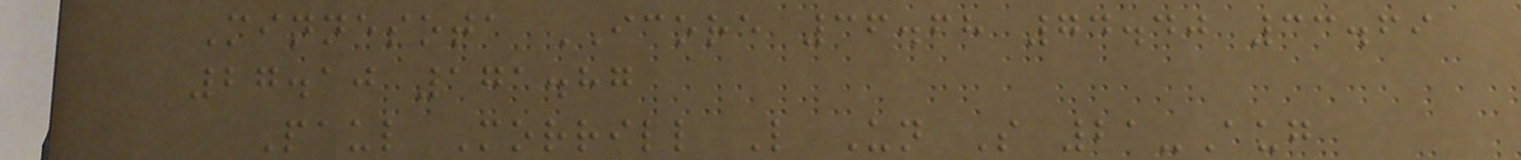Minnesota ICORE 36.68 74.40 33.69
27.10 171.87
Paul Morrill L Un S 21-Aug
